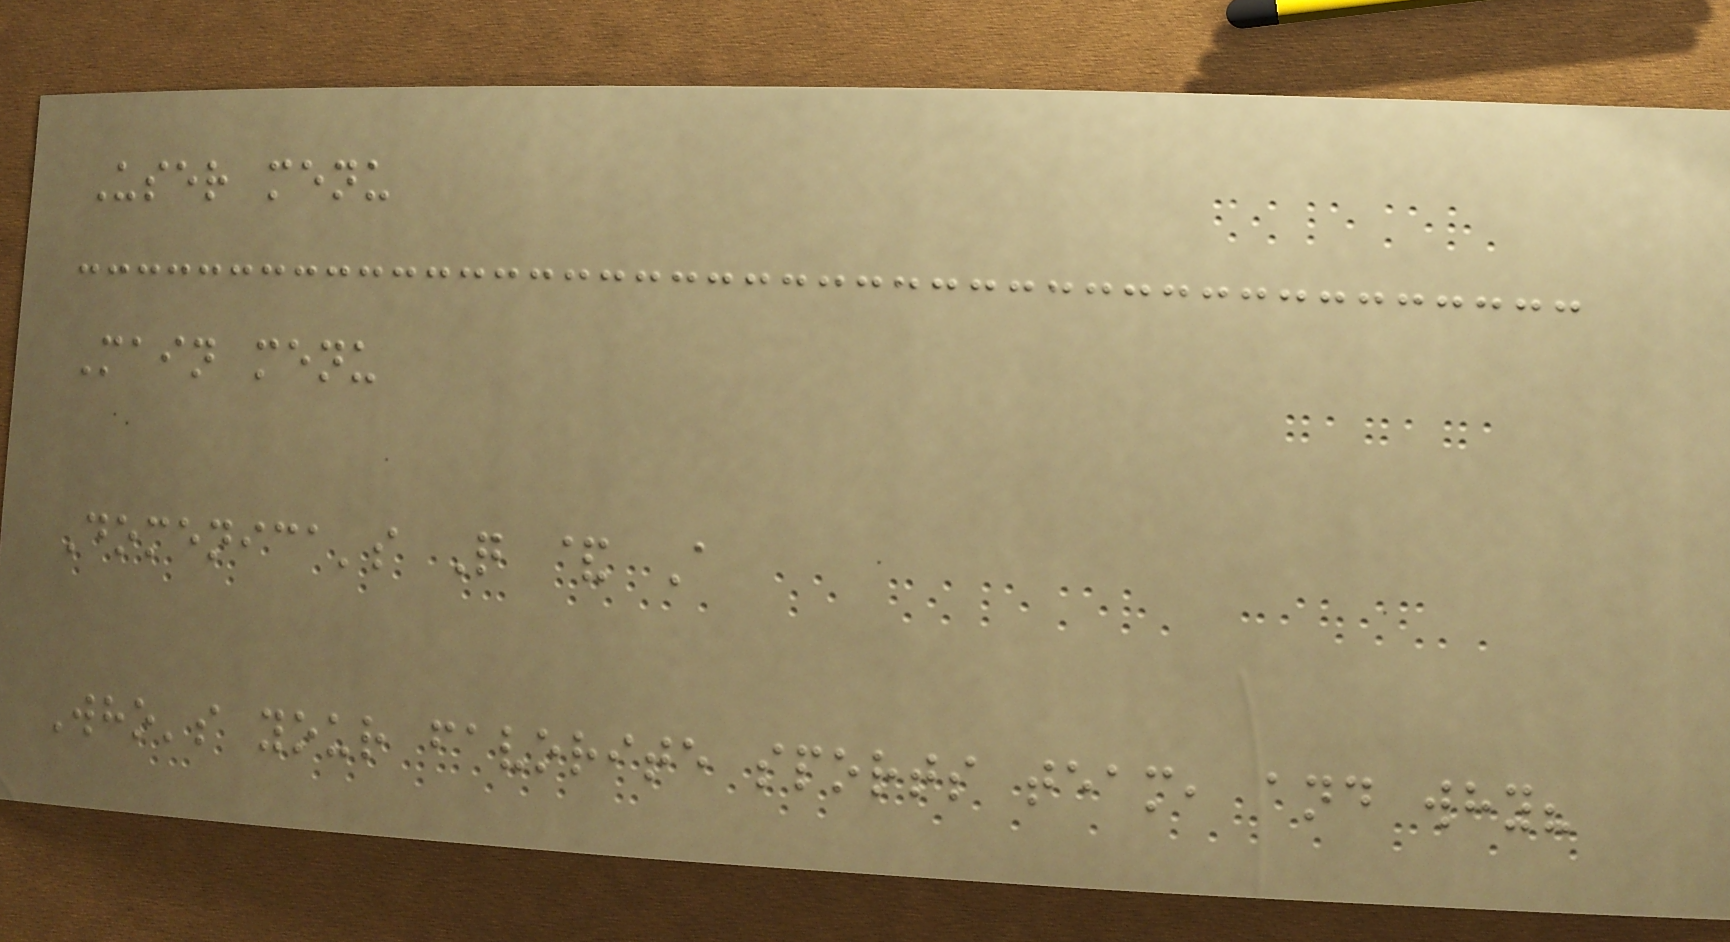User menu
Main menu
Domenica's Q & A
Who's your favorite sports team, and why?
